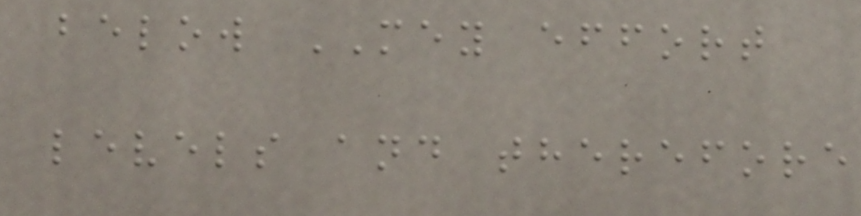below MEY effort
levels and therefore
